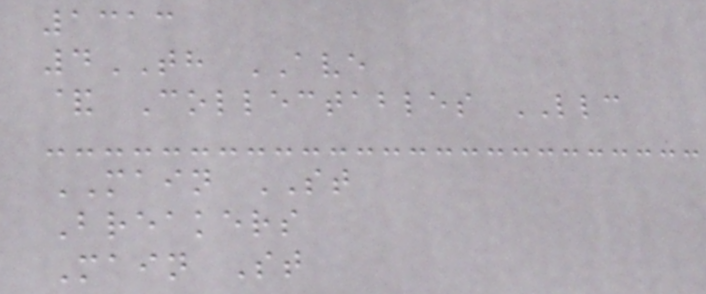1313
4TH AVE
& Collectables LLC
MAIN ST
Breakers
Main St
